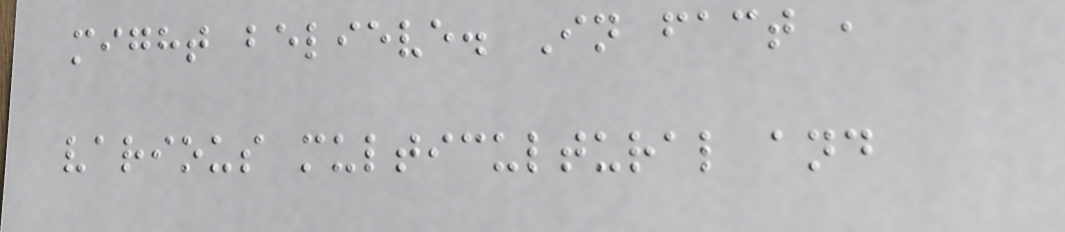might believe. In fact ,
various multicultural and
